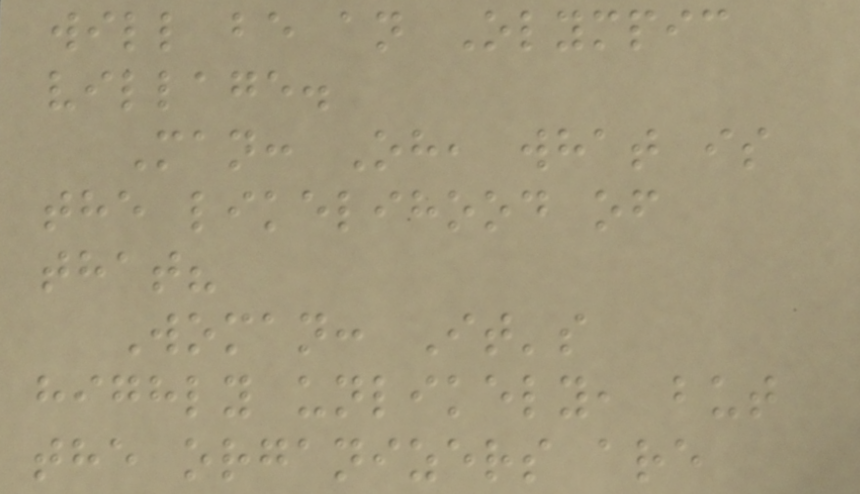will be an Olympic
village.
Man: Oh, what is
the likelihood of
that?
Woman: It's
highly unlikely, but
the organizers are
